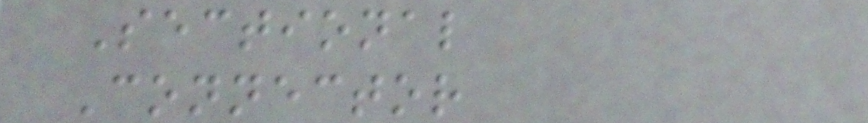Sectional
Connector
